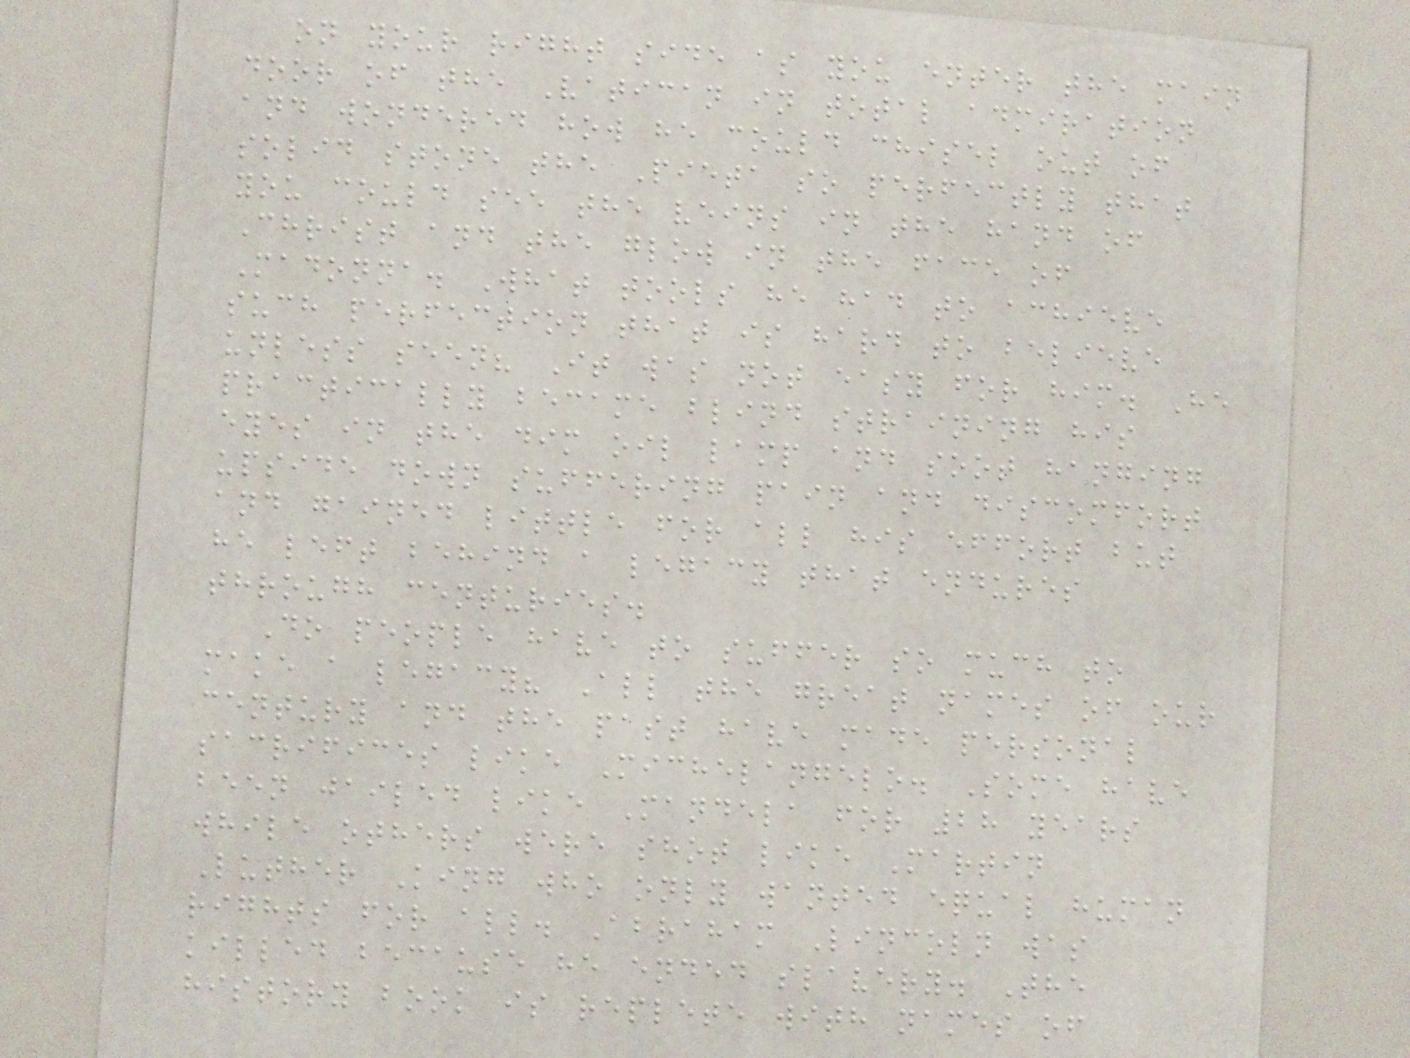on your right side as you enter the main
door of the Vatican in total admiration
and wondered how he could chisel out of
solid stone the Pieta so perfectly that
you could see the veins in the hand of
Christ and the glow in the face of
Madonna. What tools he had to achieve
such perfection that is hard to believe
unless seen? It was not easy for him. He
practically became blind straining his
eyes in the dim oil lamp and soot hanging
upside down suffering pain and discomfort
and gained little for all his effort but
he left behind a legacy that endures
through centuries.
Do people have to suffer so much to
make a legacy? All the great names of our
century and the past have made personal
sacrifices like Michelangelo. Some have
been jailed like Mandela for 28 years
while others were shot like Martin
Luther King who only wanted equal human
rights for all. Abraham Lincoln was
killed because he ended slavery. The
history book is replete with names of
